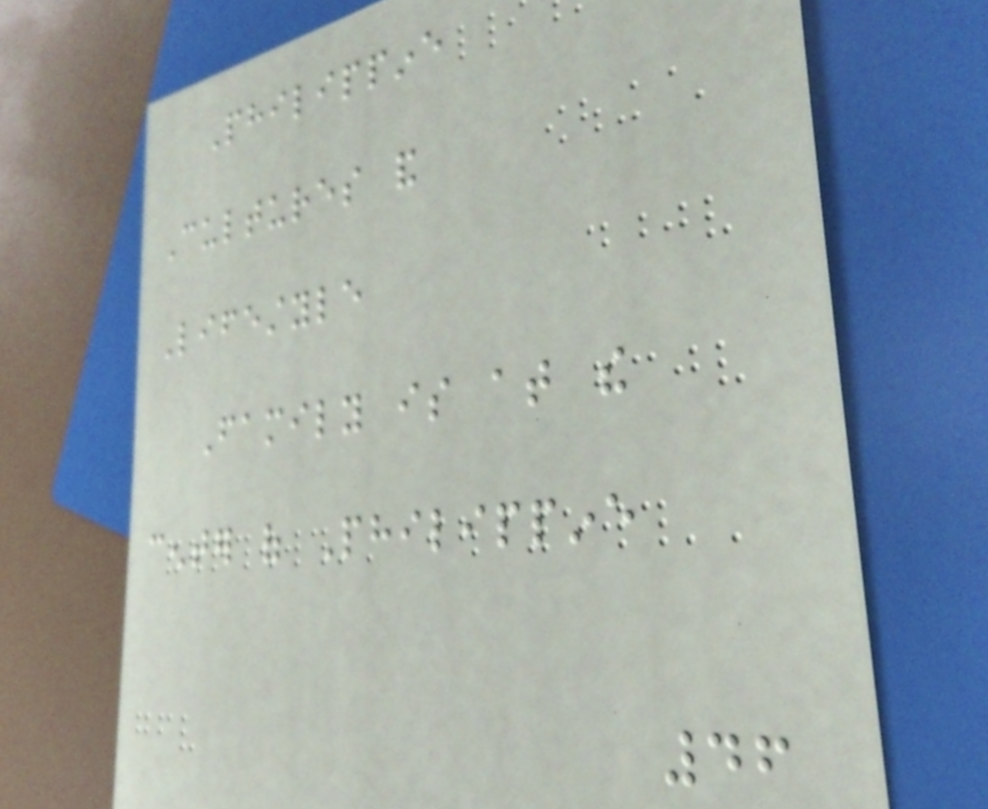Philippine
Cultures and
Lifestyle
Family is at the
center of Philippine
46
